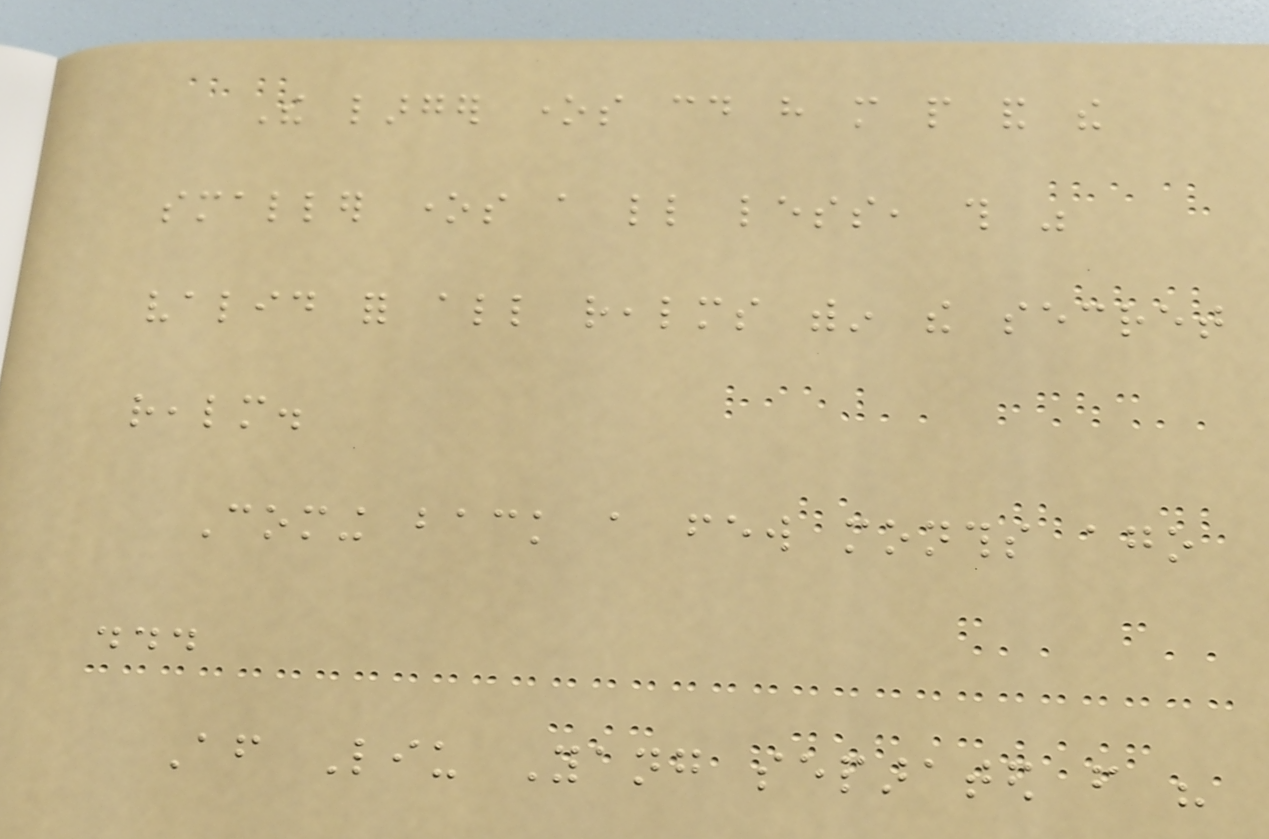The larger ones could have more people and the
smaller ones a little less, this was
valid for all realms within the secret
realm.
Coming back a few months ago
...
After Liu Yang separated from his
